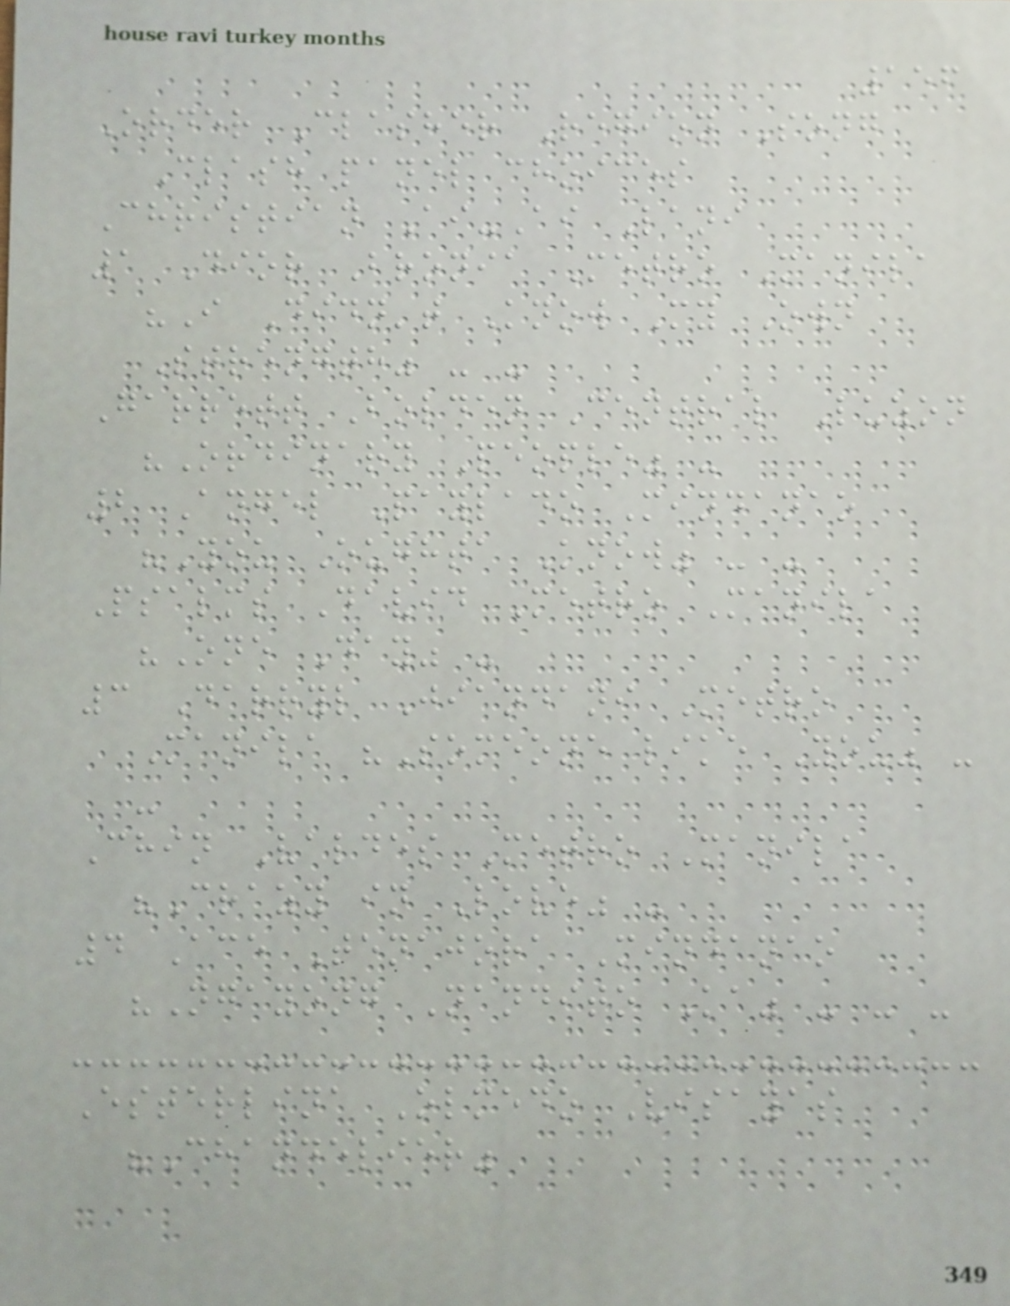156
Order Clasher Region Song
Clash panel choices
Christian Ai-Ai Lani
1 Dior Bronia Metro Manila
"I Didn't Know My Own
Strength" - -
Garrett Bolden Central Luzon
"Ordinary People" -
2 Angel Paylado Mindanao
"You Oughta Know" - -
Psalms David Metro Manila
"One Day" -
3 Darryl Jiandani Metro
Manila "Someone like You" -
-
Chin Valdes Metro Manila
"Crazy in Love" -
4 Ace Tenajora Mindanao
"Ngayong Nandito Ka" - - -
Esterlina Olmedo Visayas
"Chandelier"
